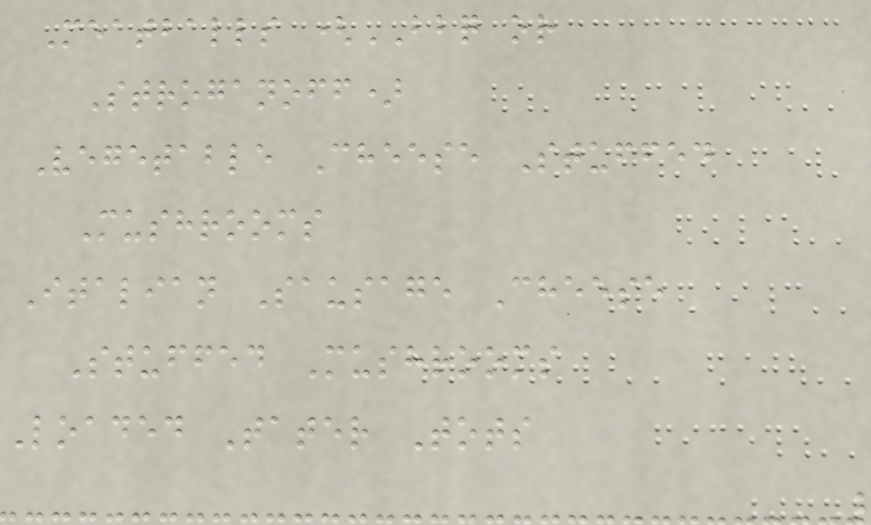Meatballs (BBQ or
Stroganoff)
Vegetable Cheese Stuffed
Mushrooms
Italian Sausage Cheese
Stuffed Mushrooms
Loaded Tater Tots
